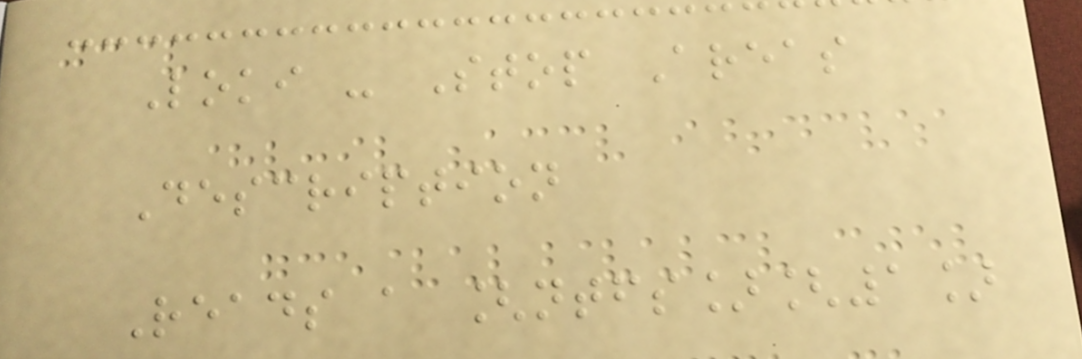Loki - Stop Areas
Description
Reads a [ntfs][1]
